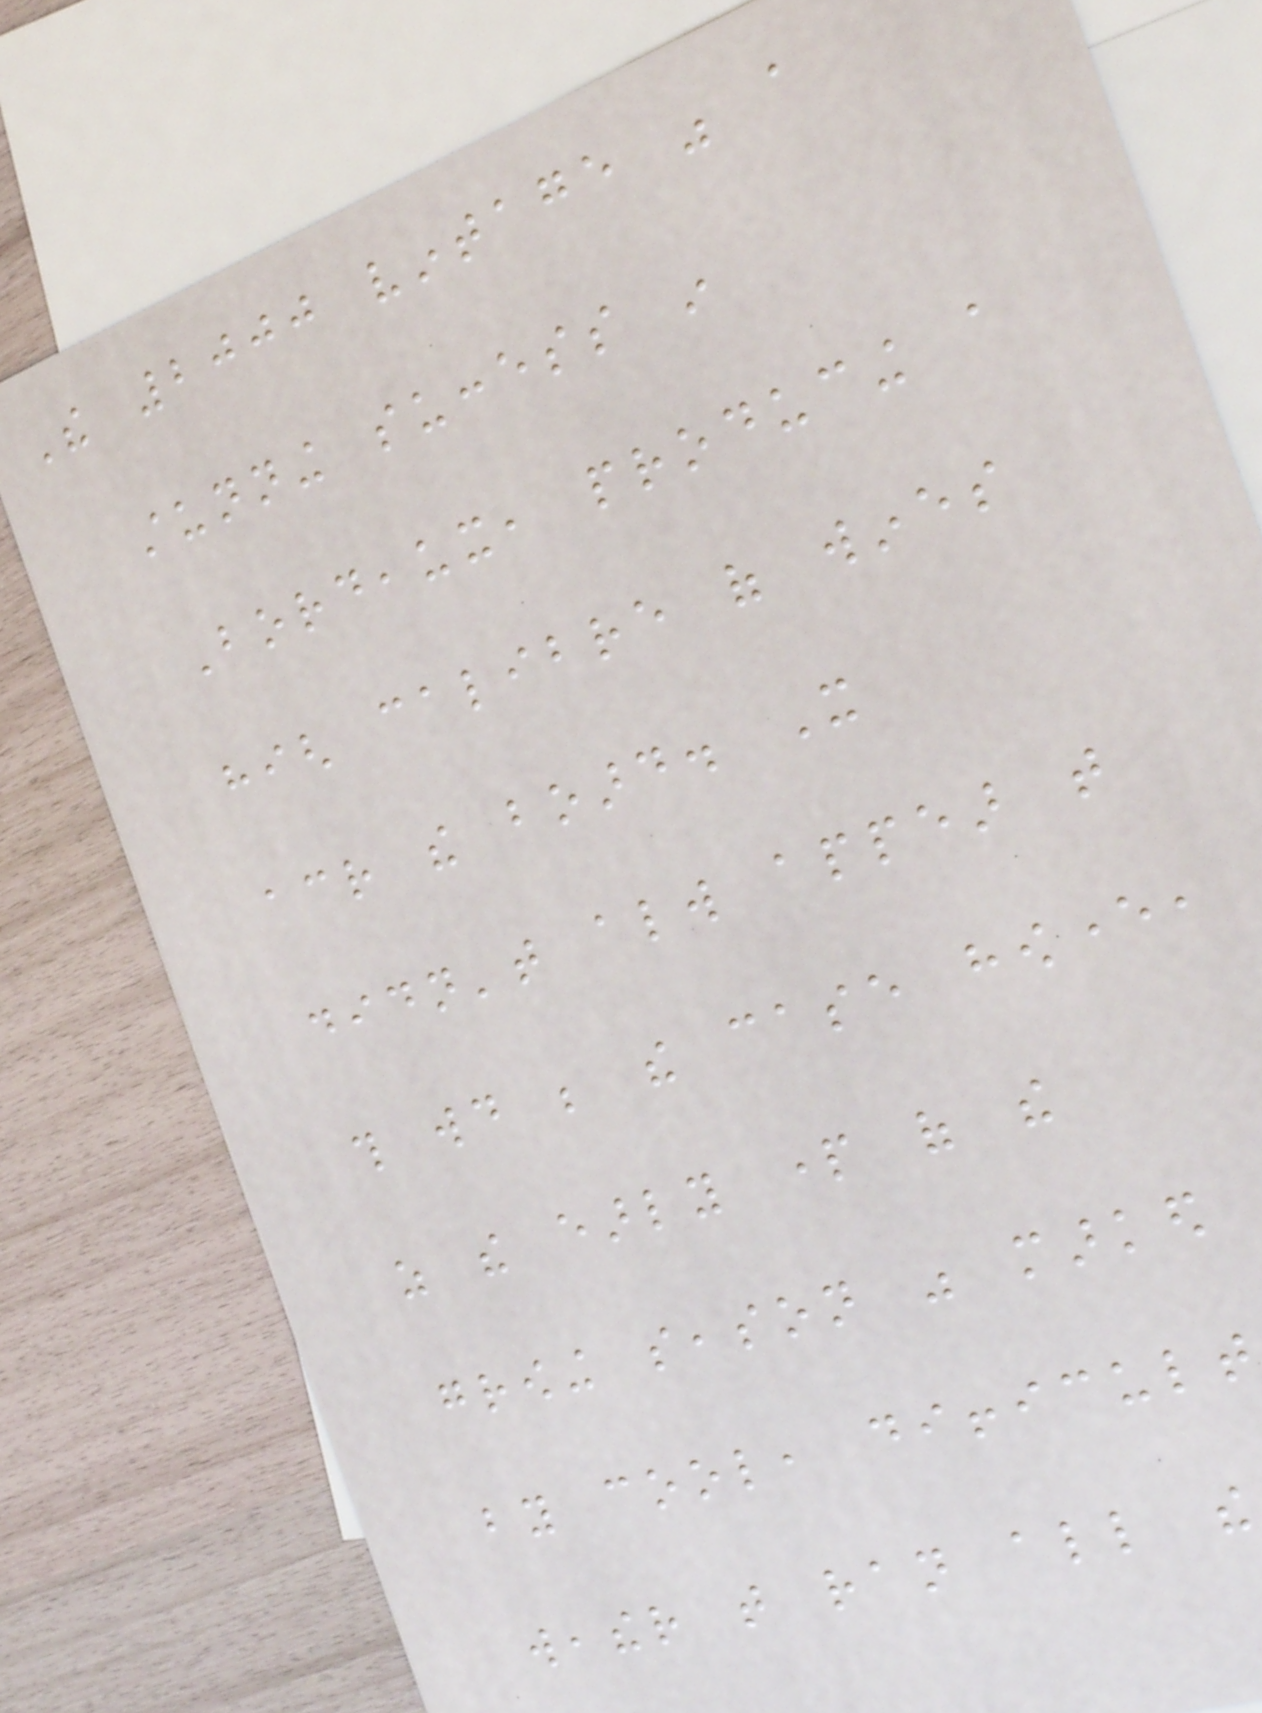The 2000 vintage was a
stunning success in
Bordeaux, producing a
high calibre of wines
across the board. It
didn't always appear that
this would be the case however,
as the early part of the
growing season was marked
by cool, difficult
weather that ran all the
